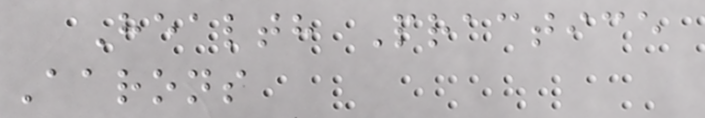Health Practice
Aarons
